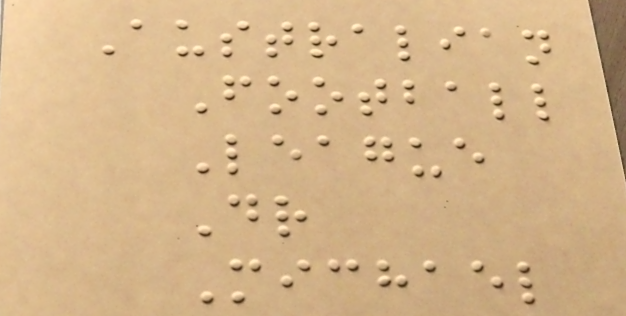Australian
Football
League
Dr
Michael
